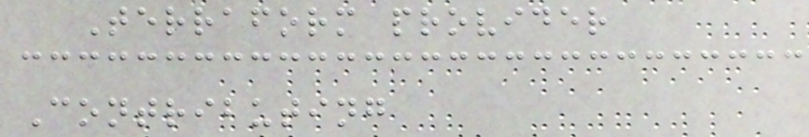Terraform provider
Contributing
